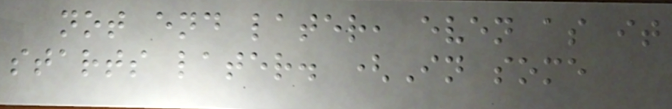not end later, even as it
starts later. (In some
